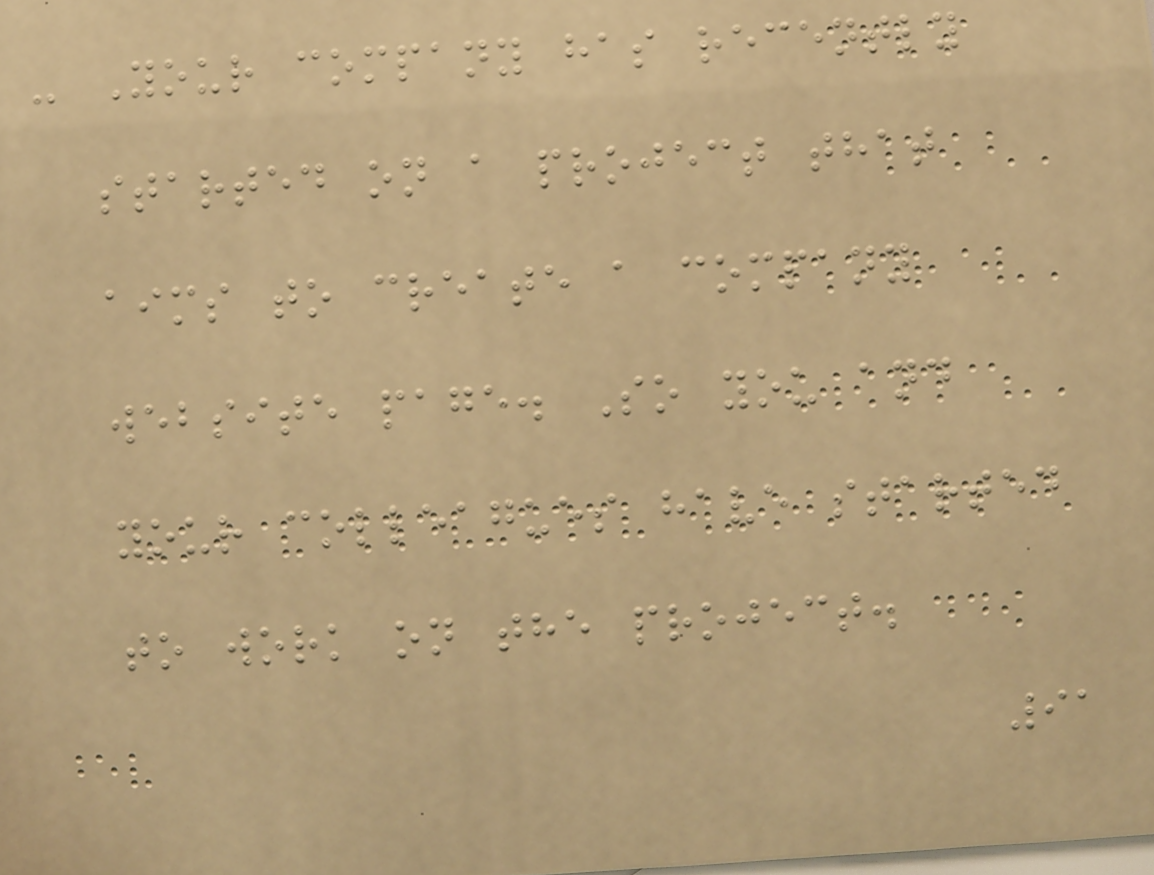- Your company has recently
started on a project that
aims to create a company
website page. So you and
your colleagues have started
to work on the project.
91
